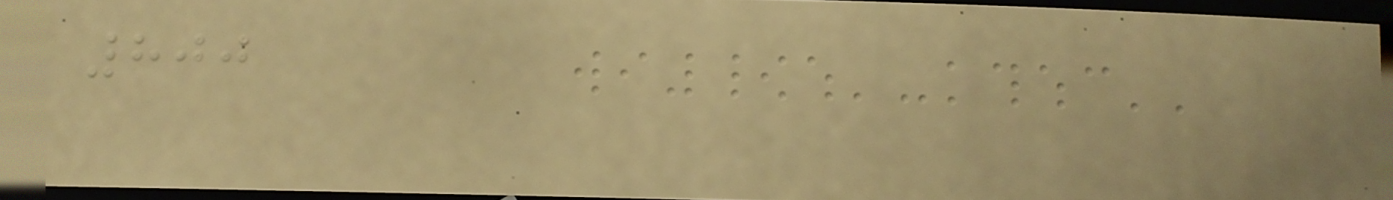800
